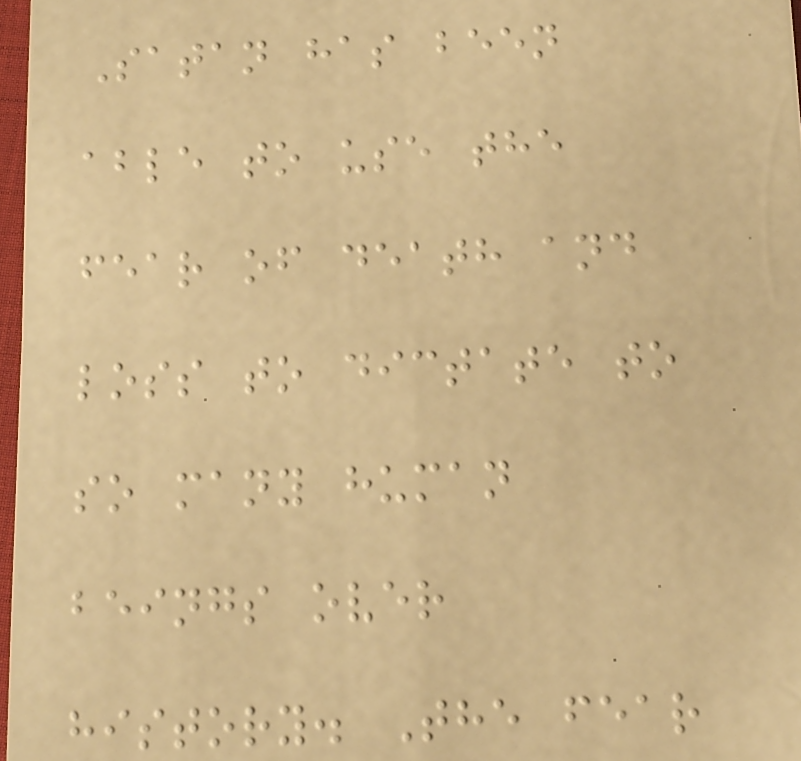Satan has been
able to use the
fear of death and
loss to dictate to
so many human
beings over
history. The fear
